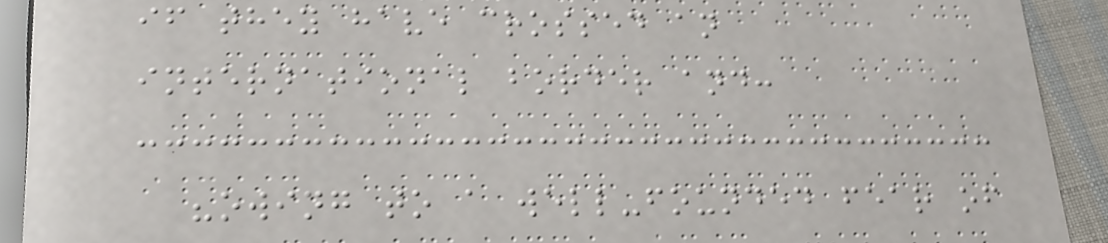if they have crossed an
international border and:
"owing to a well-founded fear of
